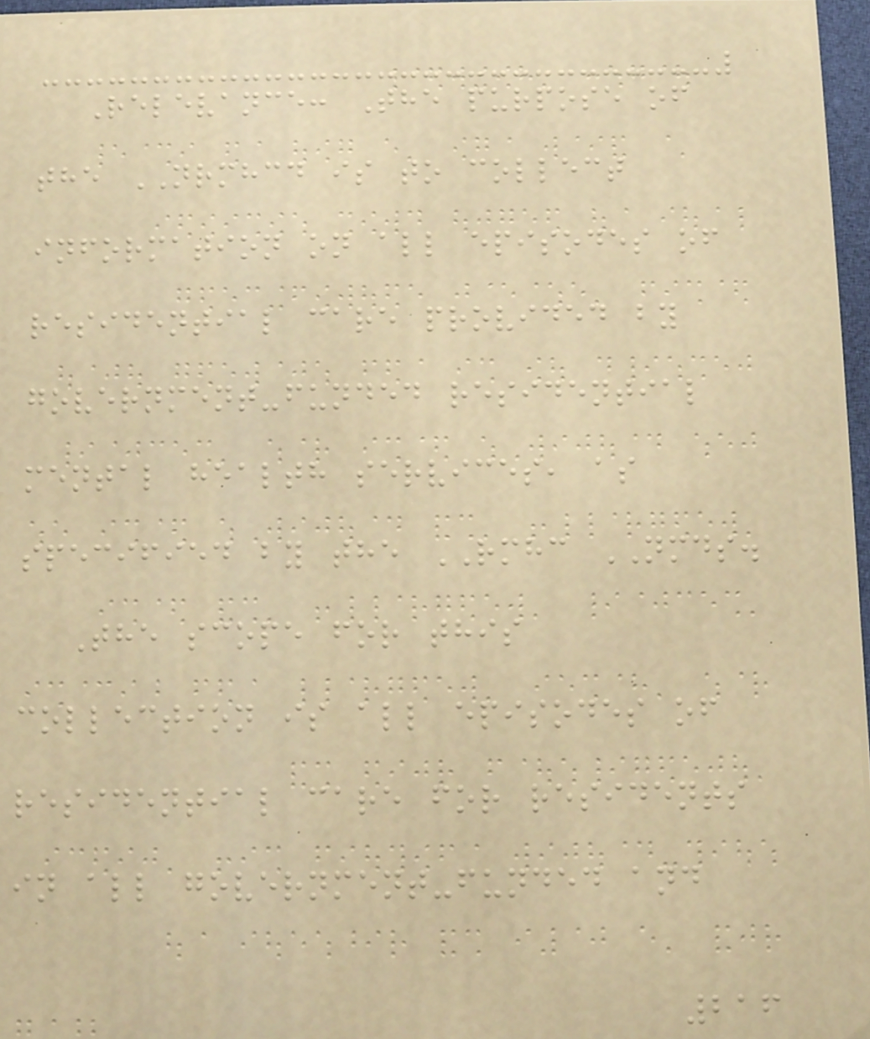Relevance: The purpose of
the NRMHCD is to collect
information on all episodes of
residential care provided by
government-funded residential
mental health services, as
specified by the RMHC NMDS.
The scope for this
collection is all episodes of
residential care for residents
in all government-funded and
216
